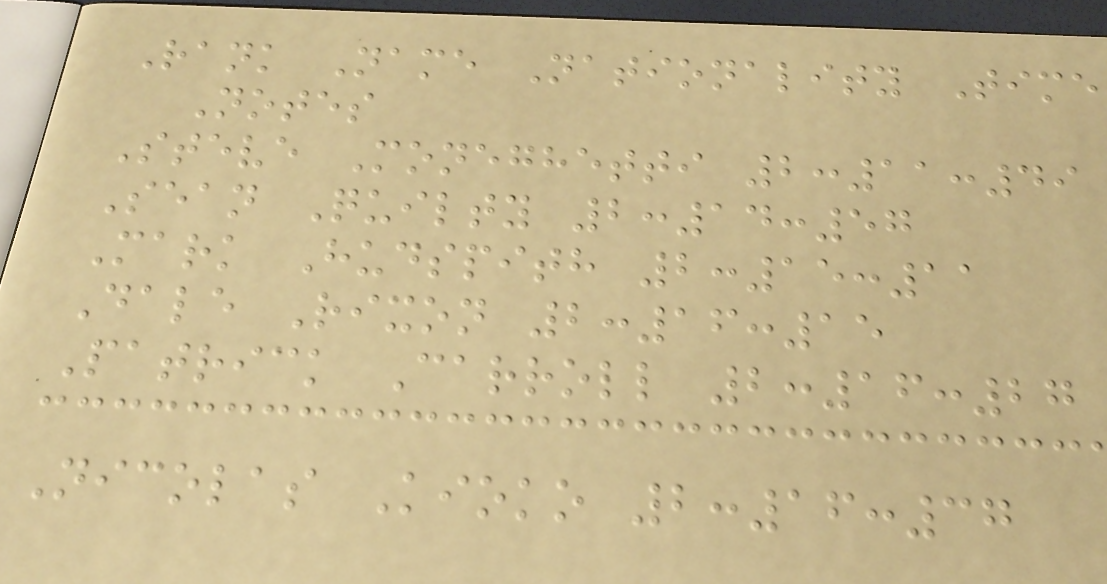Rank Name Nationality Time
Notes
Steve Moneghetti 2:11:49
Sean Quilty 2:14:57
Mark Hudspith 2:15:11
Dale Rixon 2:16:15
Patrick Carroll 2:16:27
Nicolas Kioko 2:16:37
